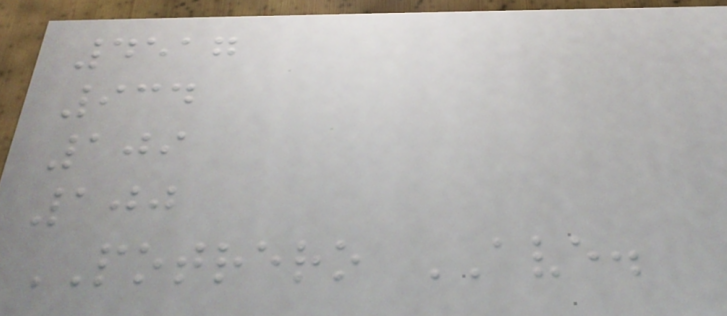4517
934
109
100
POTRERO AVE.
